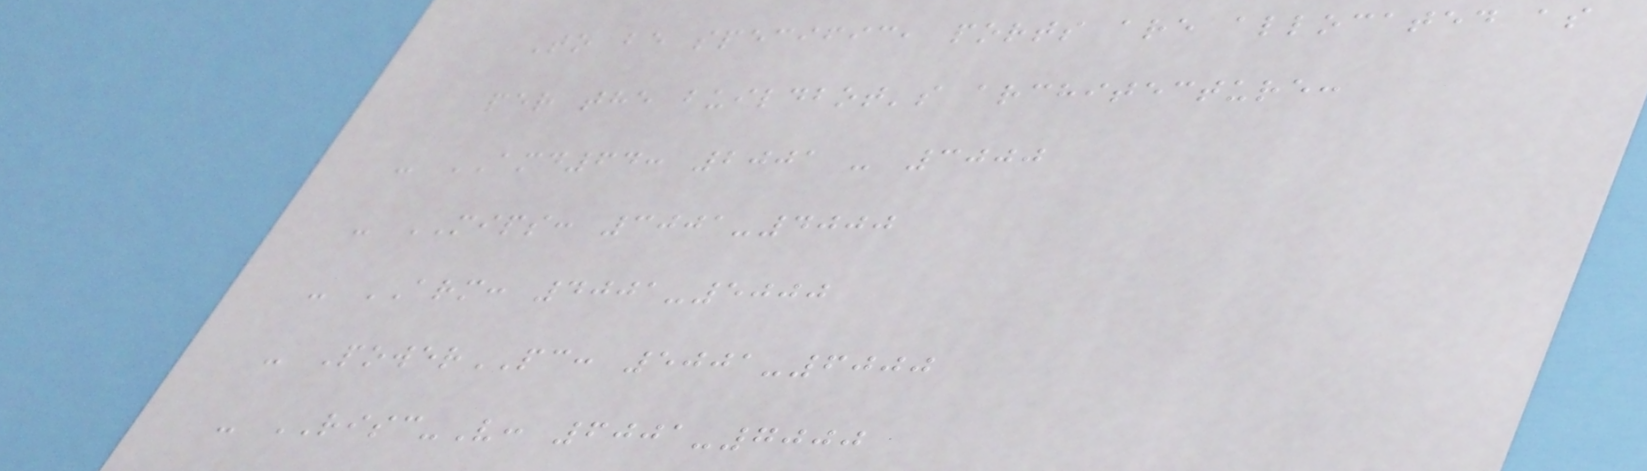To be specific, ports are allocated as
per the buildbot's architecture:
- AMD64: 2001 - 3000
- MIPS: 3001-4000
- ARM: 4001-5000
- PowerPC: 5001-6000
- RISC-V: 6001-7000
